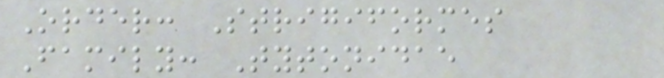Order: Strigiformes
Family: Tytonidae
